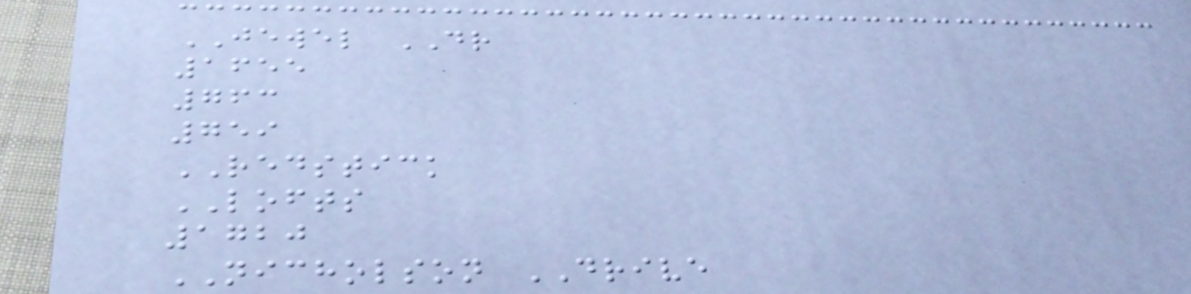JEWEL DR
1655
763
759
REDSTICK
LOFTS
1720
NICHOLSON DRIVE
